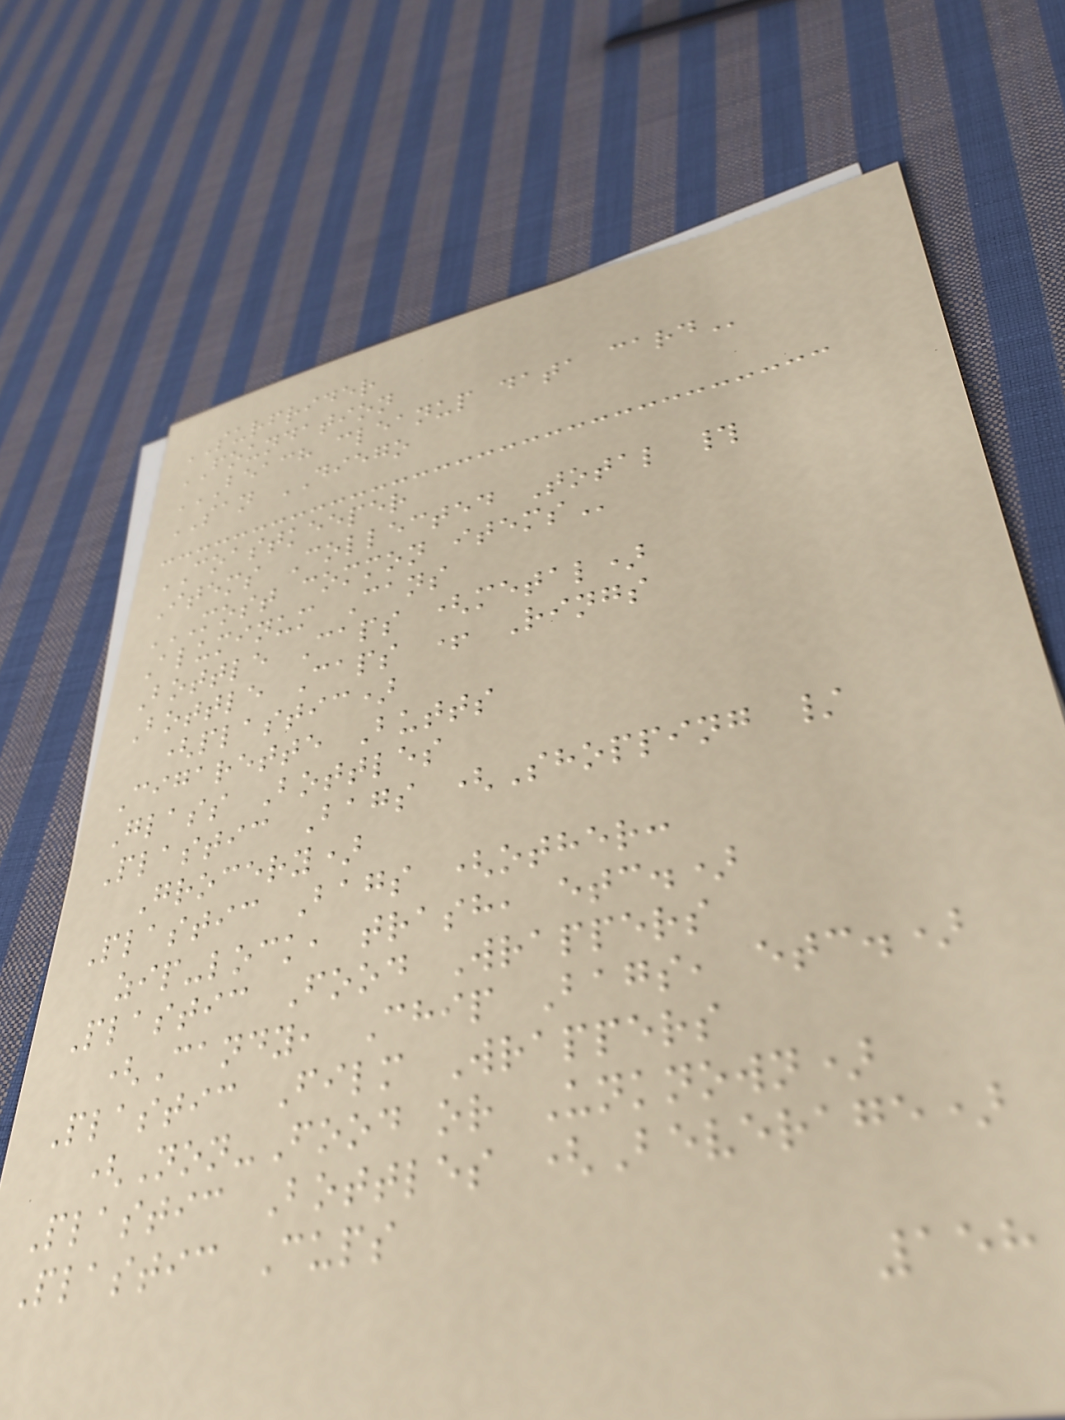SURFRIDER
FOUNDATION
BEACH CLEANUP DATA CARD
SAN DIEGO
COASTKEEPER
Items Collected Total #
MOST COMMON ITEMS
Aluminum Cans
Bottle Caps (metal)
Bottle Caps + Rings
(plastic)
Cigarette Butts
Glass Bottles
Plastic Bags (Shopping /
Grocery)
Plastic Bags (other:
zip-lock, trash, etc.)
Plastic Food Wrappers
(Candy, Chip Bags, etc.)
Plastic Film Wrappers
(Non-Food or Unknown)
Plastic Bottles (Beverage)
Plastic Cups
158
